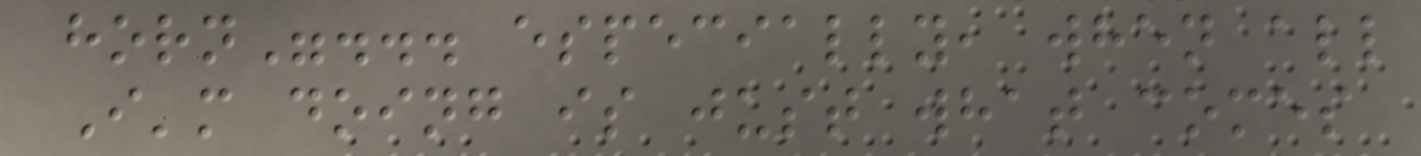horn"... especially, when all
I'm doing is just what comes
